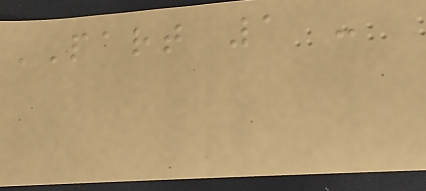PART 1 -
